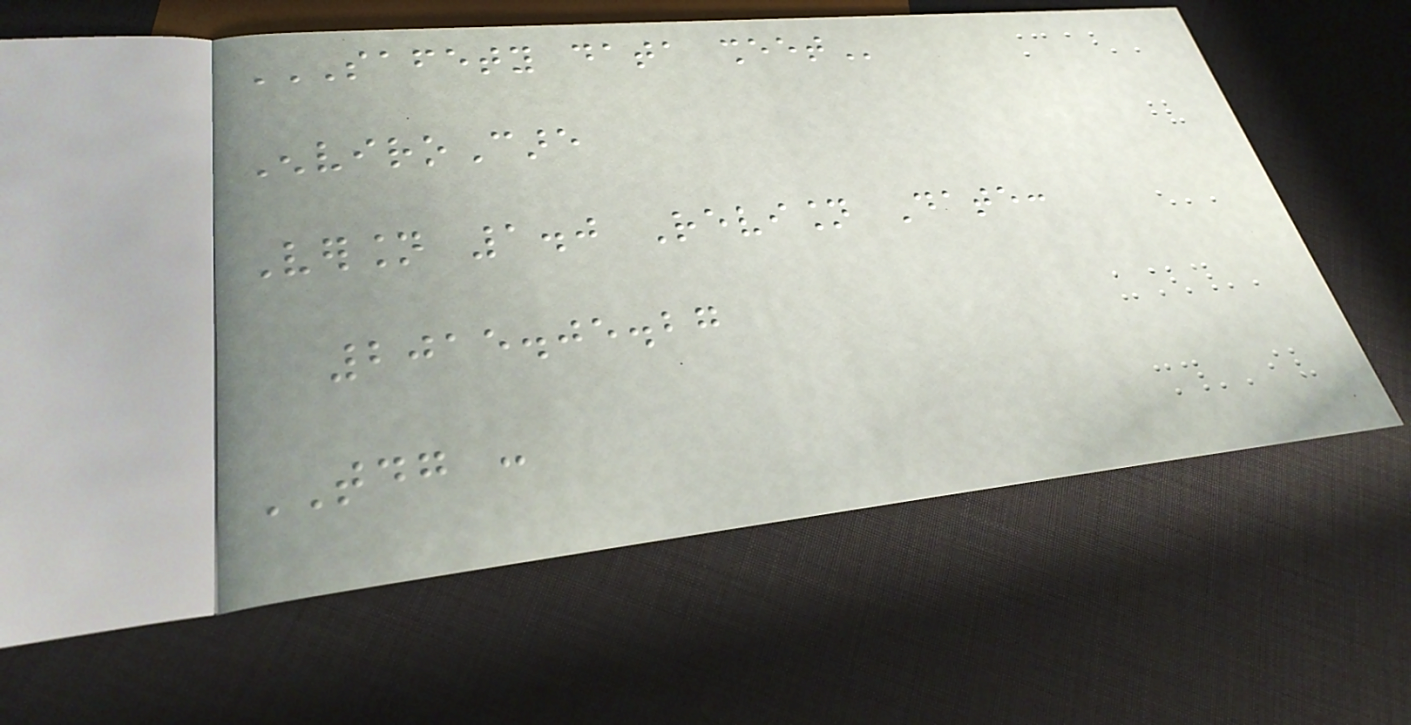SAFETY DATA SHEET
EnviroCare
Version 1.0 Revision Date:
2015.05.27
TDG :
